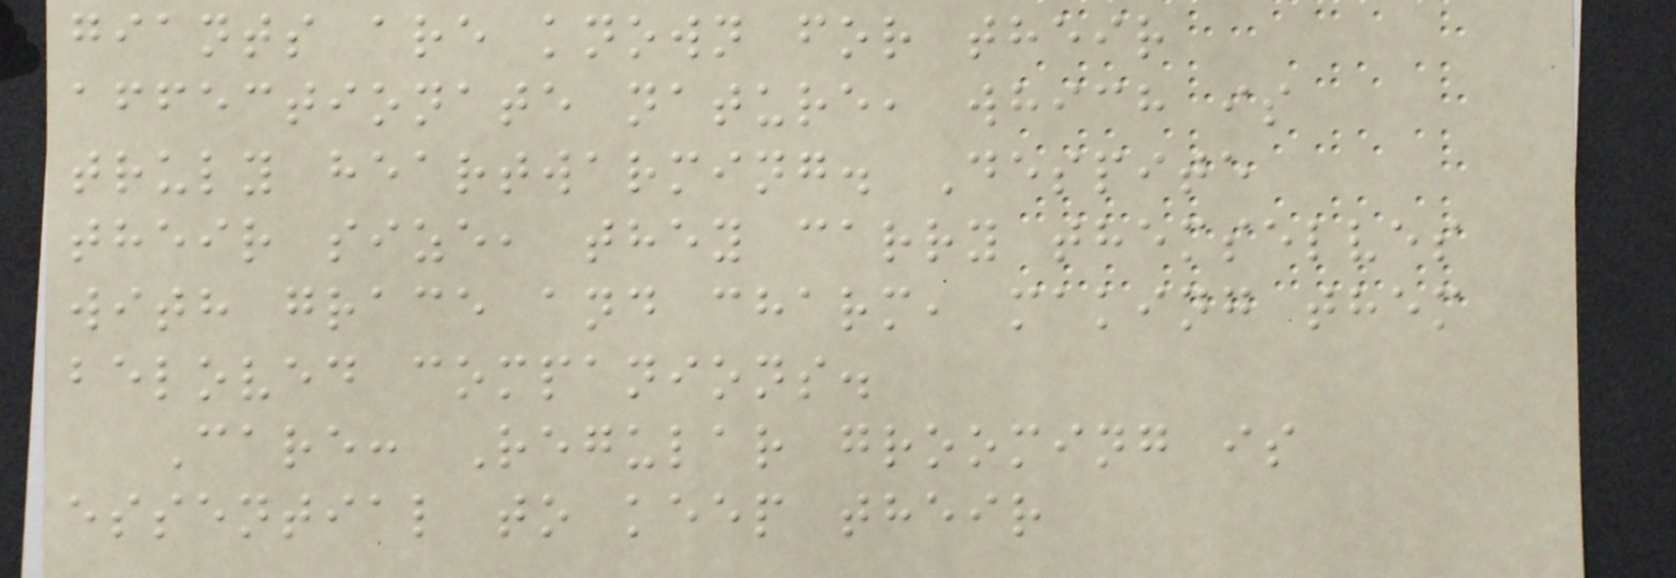giants are known for their
affectionate nature, which is
truly heartwarming. Despite
their size, they carry themselves
with grace and charm, making them
beloved companions.
Care: Regular grooming is
essential to keep their
